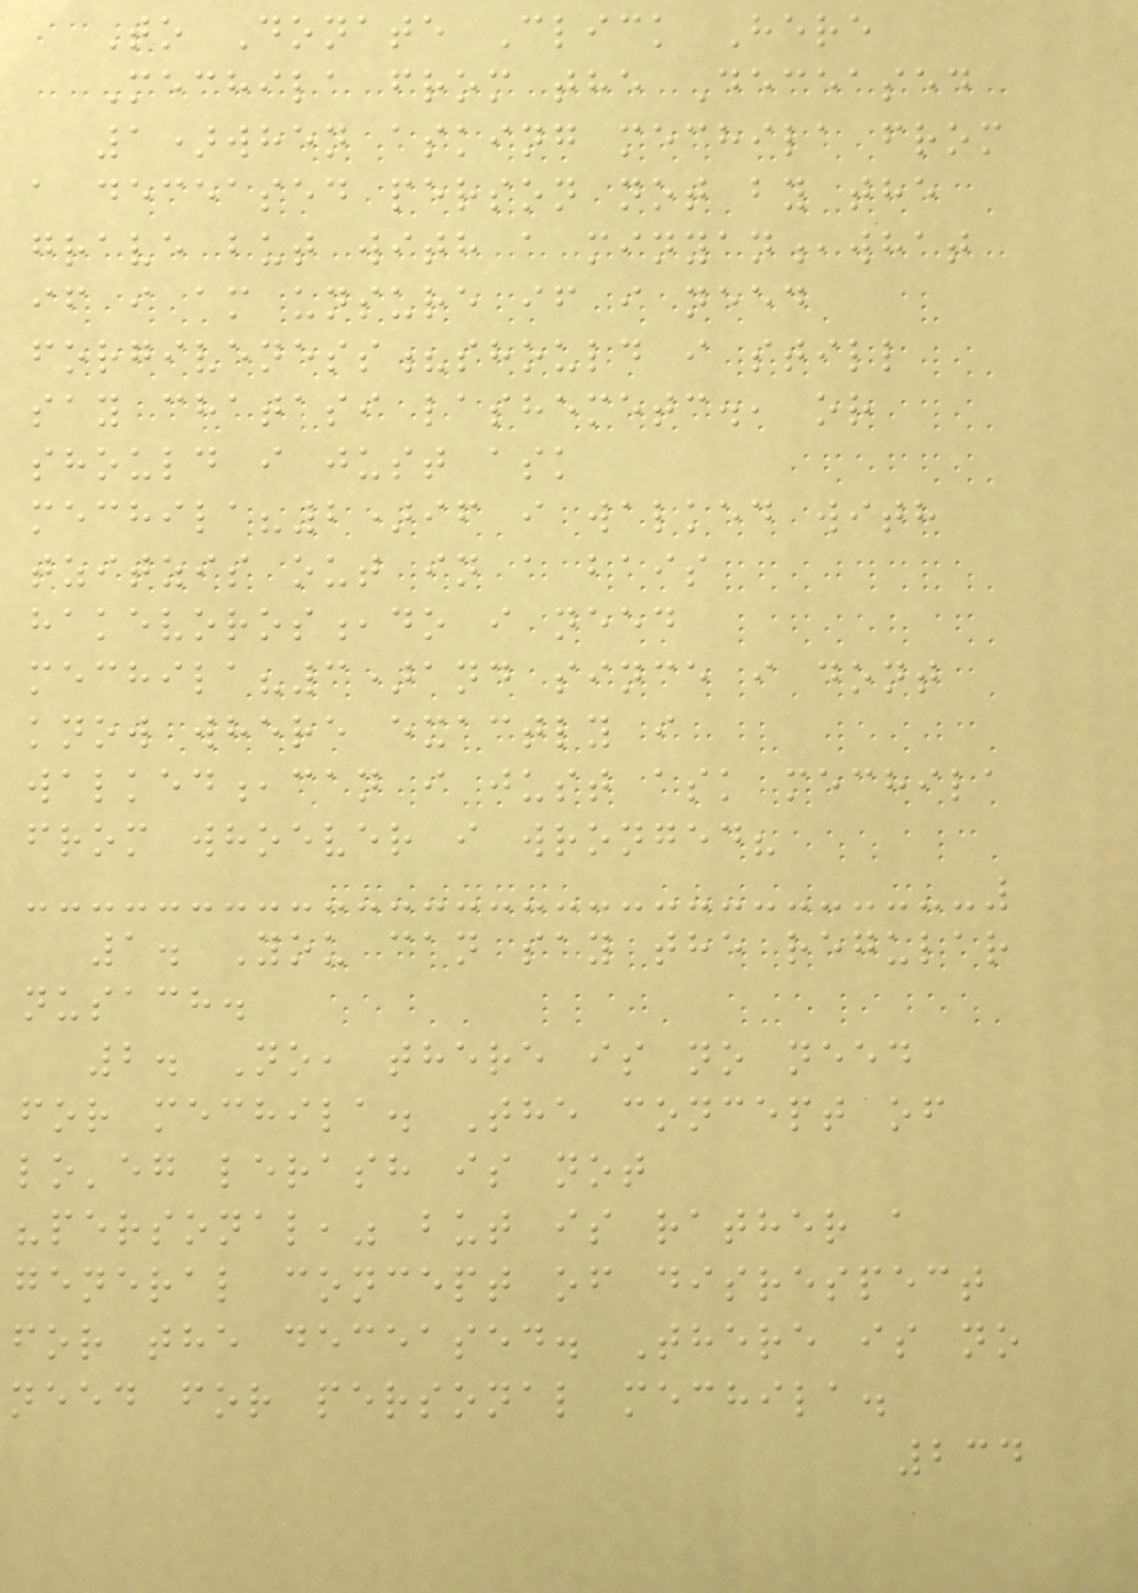To Donate Click Here
Mechila from the Deceased
1)when asking mechila from
a deceased person not by the
grave but with a minyan,what
if i am unsure if i need
forgiveness?should i still
say chatasi lashemetc., or
should i just ask
mechila?2)if i walked with
tzitzis out in a bais
hakevoros,do i need
mechila?3)and since i dont
know where exactly i
walked,can i just ask mechila
from whoever i wronged?
1. You can say the regular
nusach.
2. No, there is no need
for mechila. The concept of
lo'eg lerash is not
"personal," but is rather a
general concept of disrespect
for the deceased. There is no
need for personal mechila.
234
